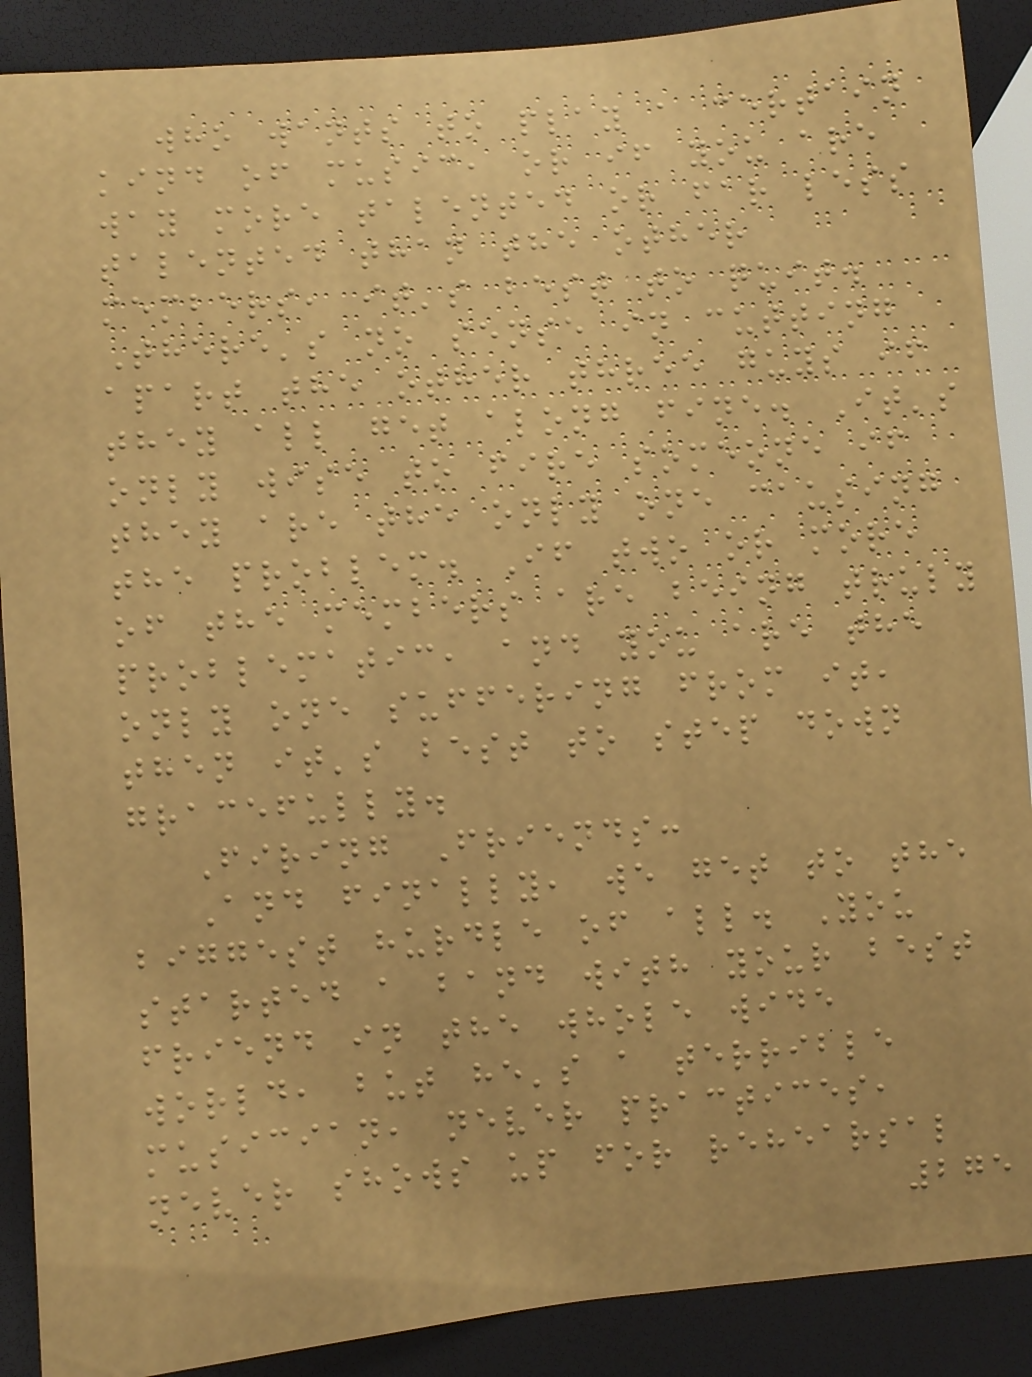who wants to play a certain
kind of music, or if you are
way more talented or far less
talented than the other
members, it's best to quit.
There's no sense in cutting
apart the other three guys if
they all get along fine. It's
only wise to fire someone if
they are the only one causing
the problem. If two or more
of the members are being truly
problematic, and you are the
only one suffering from it,
then it's best to step down
gracefully.
Firing Friends:
And finally, we get to the
biggest hurdle of all. You
started a band with your best
friend in the whole wide
world, but he's a terrible
musician, never practices,
never shows up for rehearsal
275
